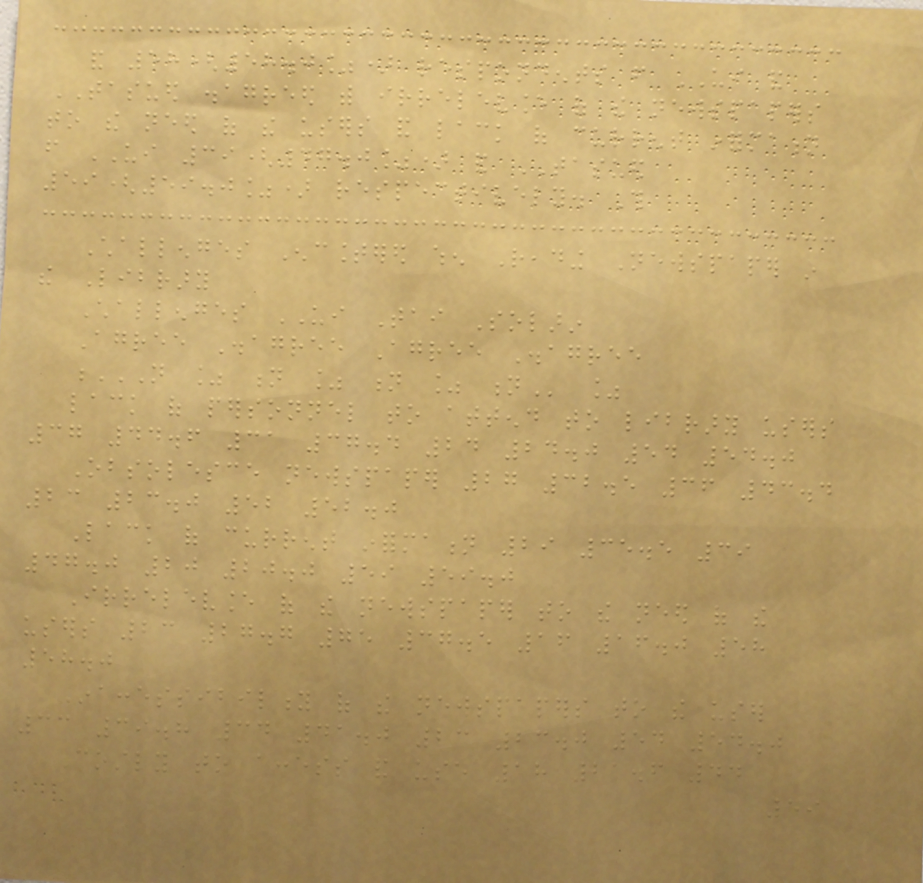and 58(58.0%) respondents from UI and
TASUED disagreed with irrelevance of the newspapers
to the need of the users and lack of current information
from UI 39(47.0%) and TASUED
59(59.0%) respectively. This
Challenges Encountered when Reading Newspaper in
the Library
Challenges UI Tai Solarin
Agree Disagree Agree Disagree
N % N % N % N %
lack of personnel to attend to library users
37 44.6 31 37.4 24 24.0 54 54.0
Obsolesce newspaper 27 32.5 36 43.4
23 23.0 52 52.0
Lack of current information 29 35.5 39
47.0 20 20.0 59 59.0
Irrelevance of the newspaper to the need of the
users 23 27.7 75 37.5 16 16.0 58
58.0
Inaccessibility of the newspapers to the user
33 39.8 34 41.0 23 23.0 54 54.0
Costly to access and use 18 21.6 44
59
